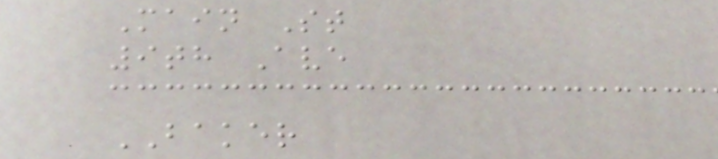Main St
9th Ave
BAKER
